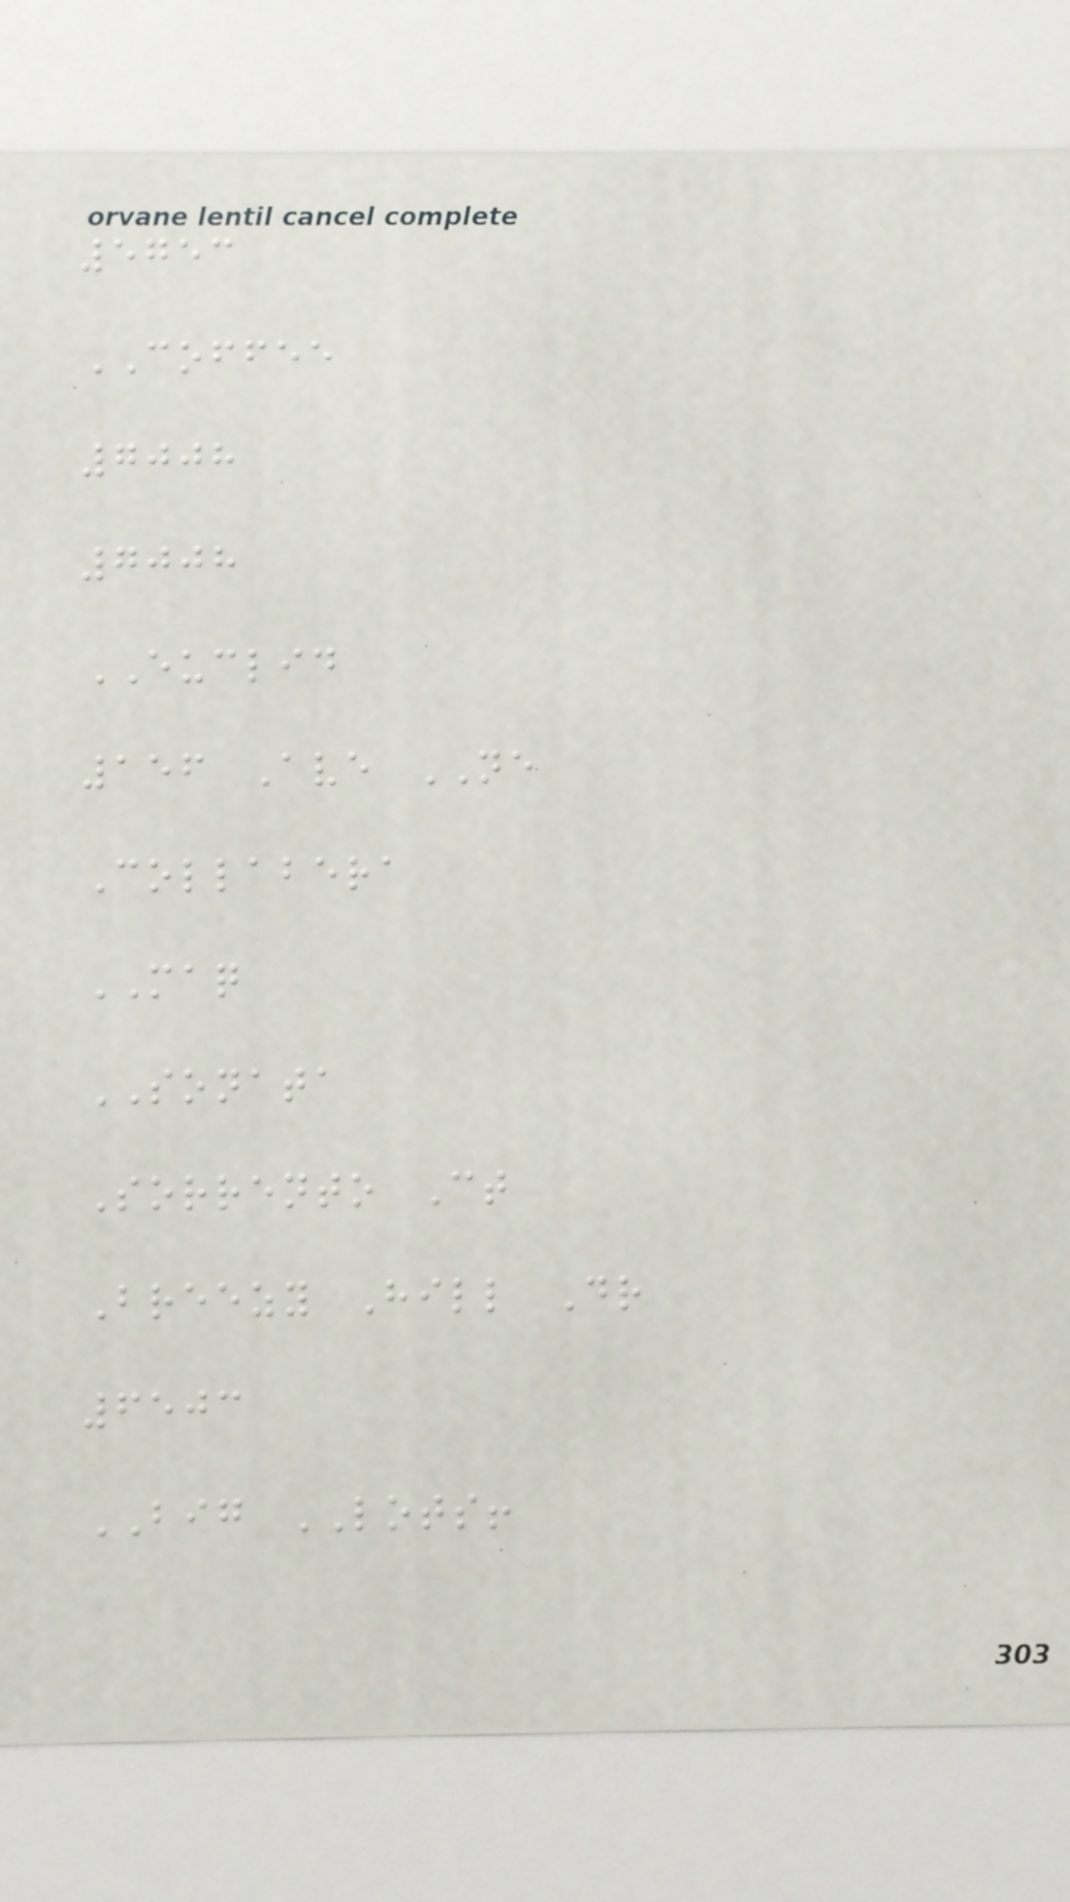5753
COFFEE
7008
7008
EUCLID
156 Ave NE
Collabera
MAQ
SONATA
Sorrento Ct
Breezy Hill Dr
6503
BIG LOTS!
